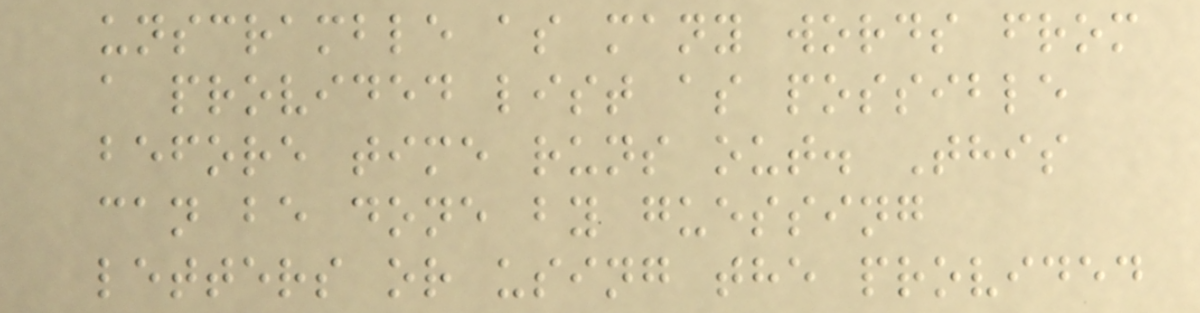unscramble as many words from
a provided list as possible
before time runs out. This
can be done by guessing
letters or using the provided
